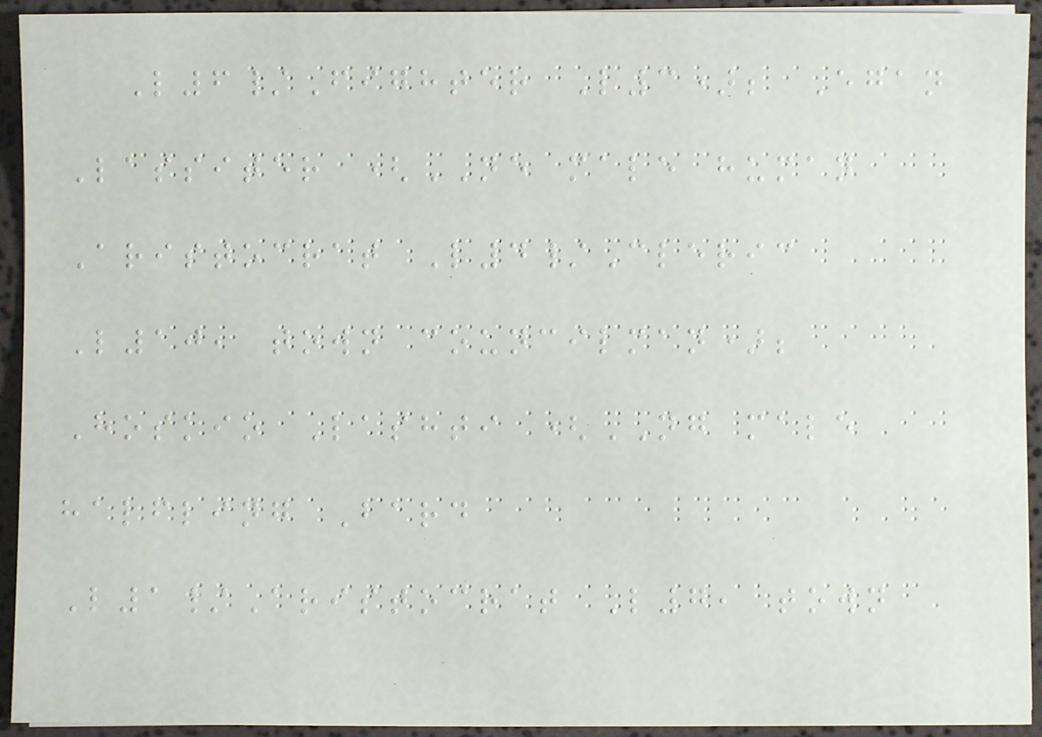L6/Fighter L3); Egan
Lassiter (NE male human
Aristocrat L4/Cleric
L10, town councilman);
Hoskio Lashti (NG male
halfling Bard
L1/Aristocrat L7, town
